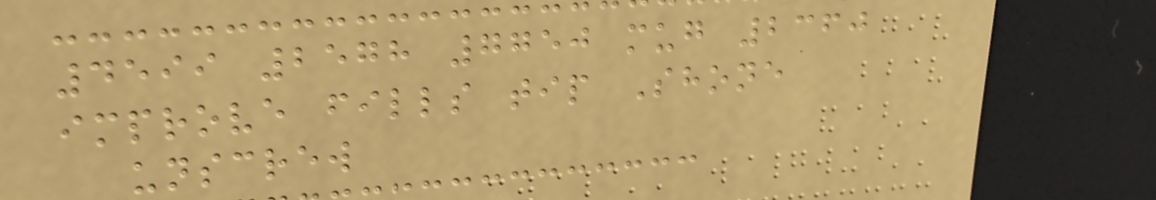4599 2578 7750 mug 2360
improve fills tip Shone
unscrew
